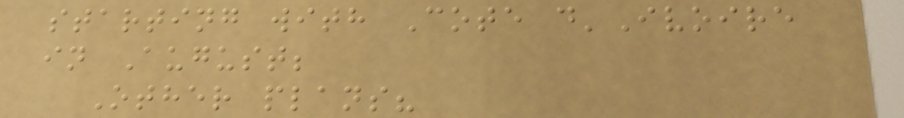starting with Cote d'Ivoire
in August;
Other plans?
